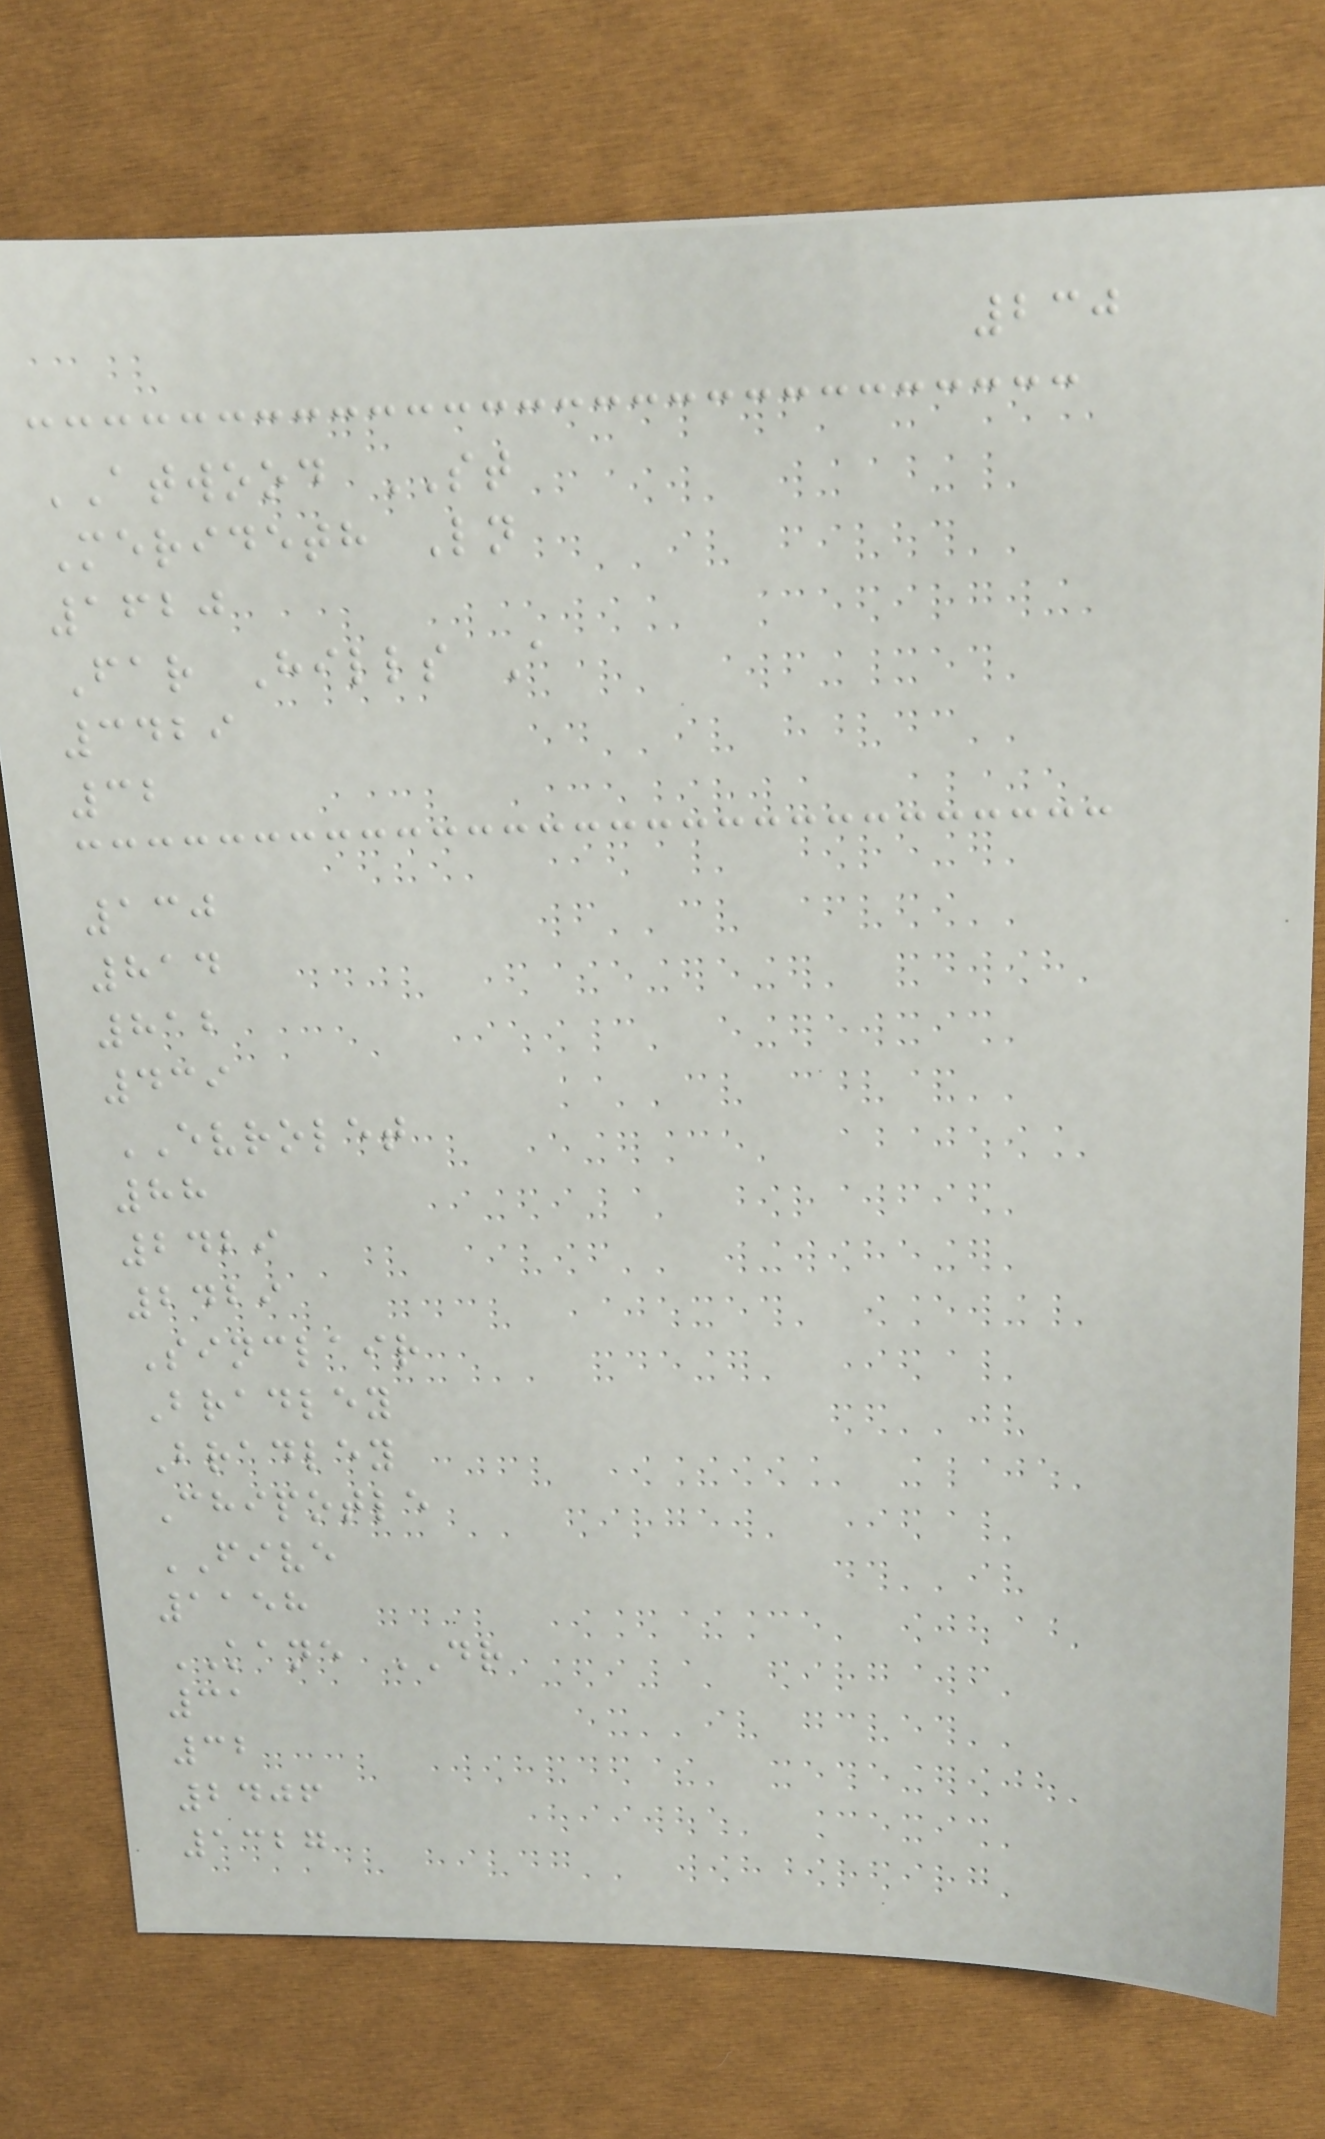230
ATWOOD ST
Merideth Ln
1620
Far Hills A
3429
32
130
814
812
439
EVROLET
88
2429
2429
Sinclair
Bradley
Bradley
Chipotle
FIVE
1158
KANE DR
31
32
2406
1327
